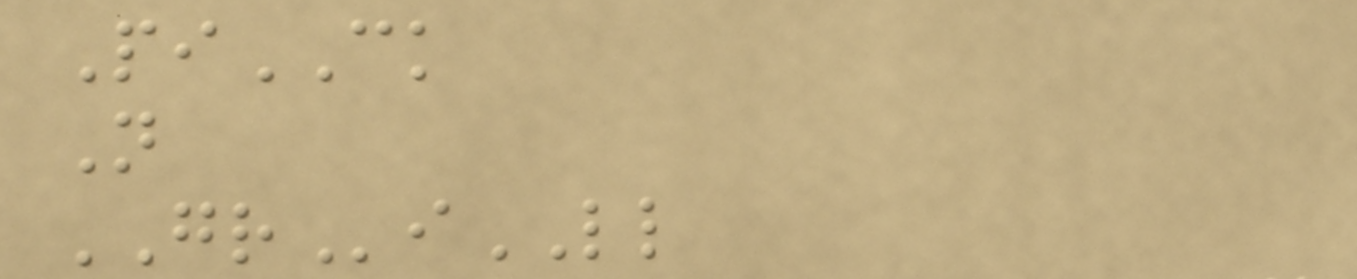PiCK
N
GRiLL
